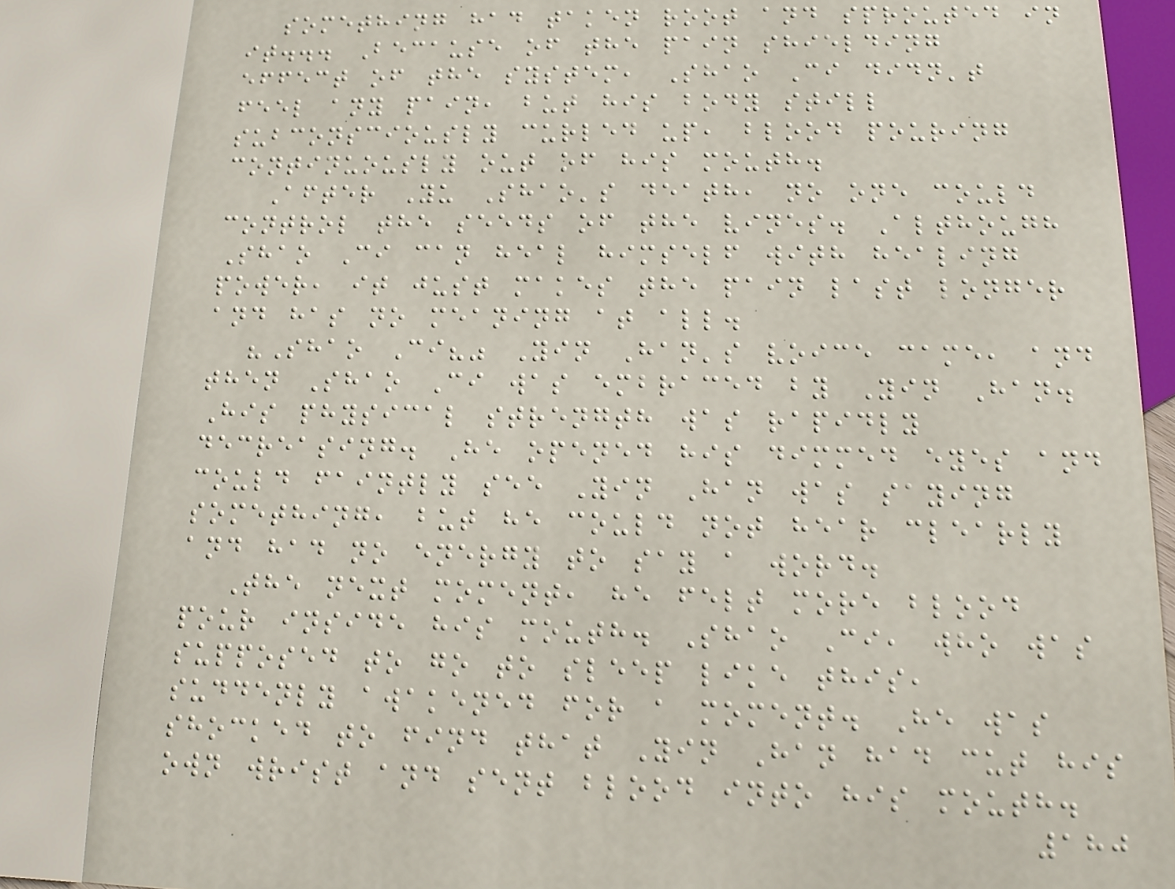something had taken root and sprouted in
it... Because of the pain shielding
effect of the system, Shao Ci didn't
feel any pain, but his body still
subconsciously curled up, blood pouring
continuously out of his mouth.
After Yu Shao's death, no one could
control the seeds of the vines. Although
Shao Ci can heal himself with healing
power, it just makes the pain last longer
and has no meaning at all.
"Shao Ci?" Yin Han's voice came, and
then Shao Ci was embraced by Yin Han.
His physical strength was rapidly
decreasing. He opened his dimmed eyes and
could faintly see Yin Han was saying
something, but he could not hear clearly
and had no energy to say a word.
The next moment, he felt more blood
pour inside his mouth. Shao Ci, who was
supposed to go to sleep like this,
suddenly awakened for a moment. He was
shocked to find that Yin Han had cut his
own wrist and sent blood into his mouth.
180
